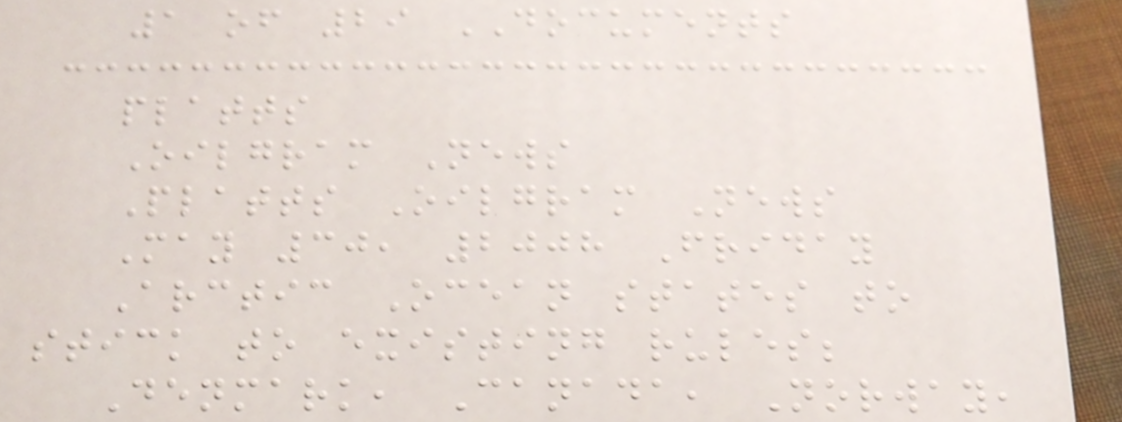1 of 29 DOCUMENTS
platts
Oilgram News
Platts Oilgram News
May 30, 2008 Friday
Arctic Ocean states to
stick to existing rules;
Denmark, Canada, Norway,
